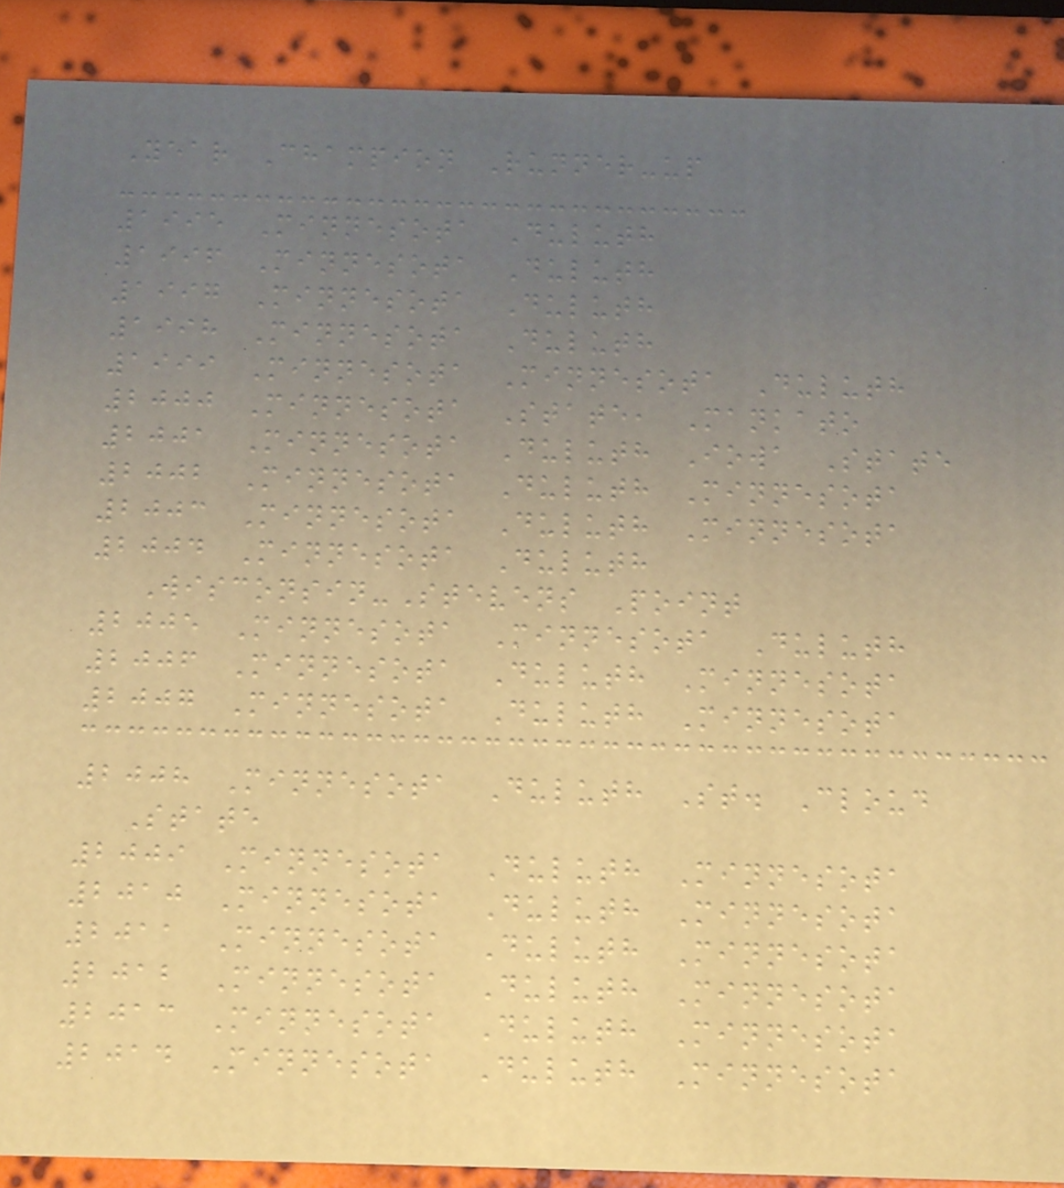Year Champion Runner-up
1995 Minnesota Duluth
1996 Minnesota Duluth
1997 Minnesota Duluth
1998 Minnesota Duluth
1999 Minnesota Minnesota Duluth
2000 Minnesota State, Mankato
2001 Minnesota Duluth Iowa State
2002 Minnesota Duluth Minnesota
2003 Minnesota Duluth Minnesota
2004 Minnesota Duluth
Wisconsin-Stevens Point
2005 Minnesota Minnesota Duluth
2006 Minnesota Duluth Minnesota
2007 Minnesota Duluth Minnesota
2008 Minnesota Duluth St. Cloud
State
2009 Minnesota Duluth Minnesota
2010 Minnesota Duluth Minnesota
2011 Minnesota Duluth Minnesota
2012 Minnesota Duluth Minnesota
2013 Minnesota Duluth Minnesota
2014 Minnesota Duluth Minnesota
